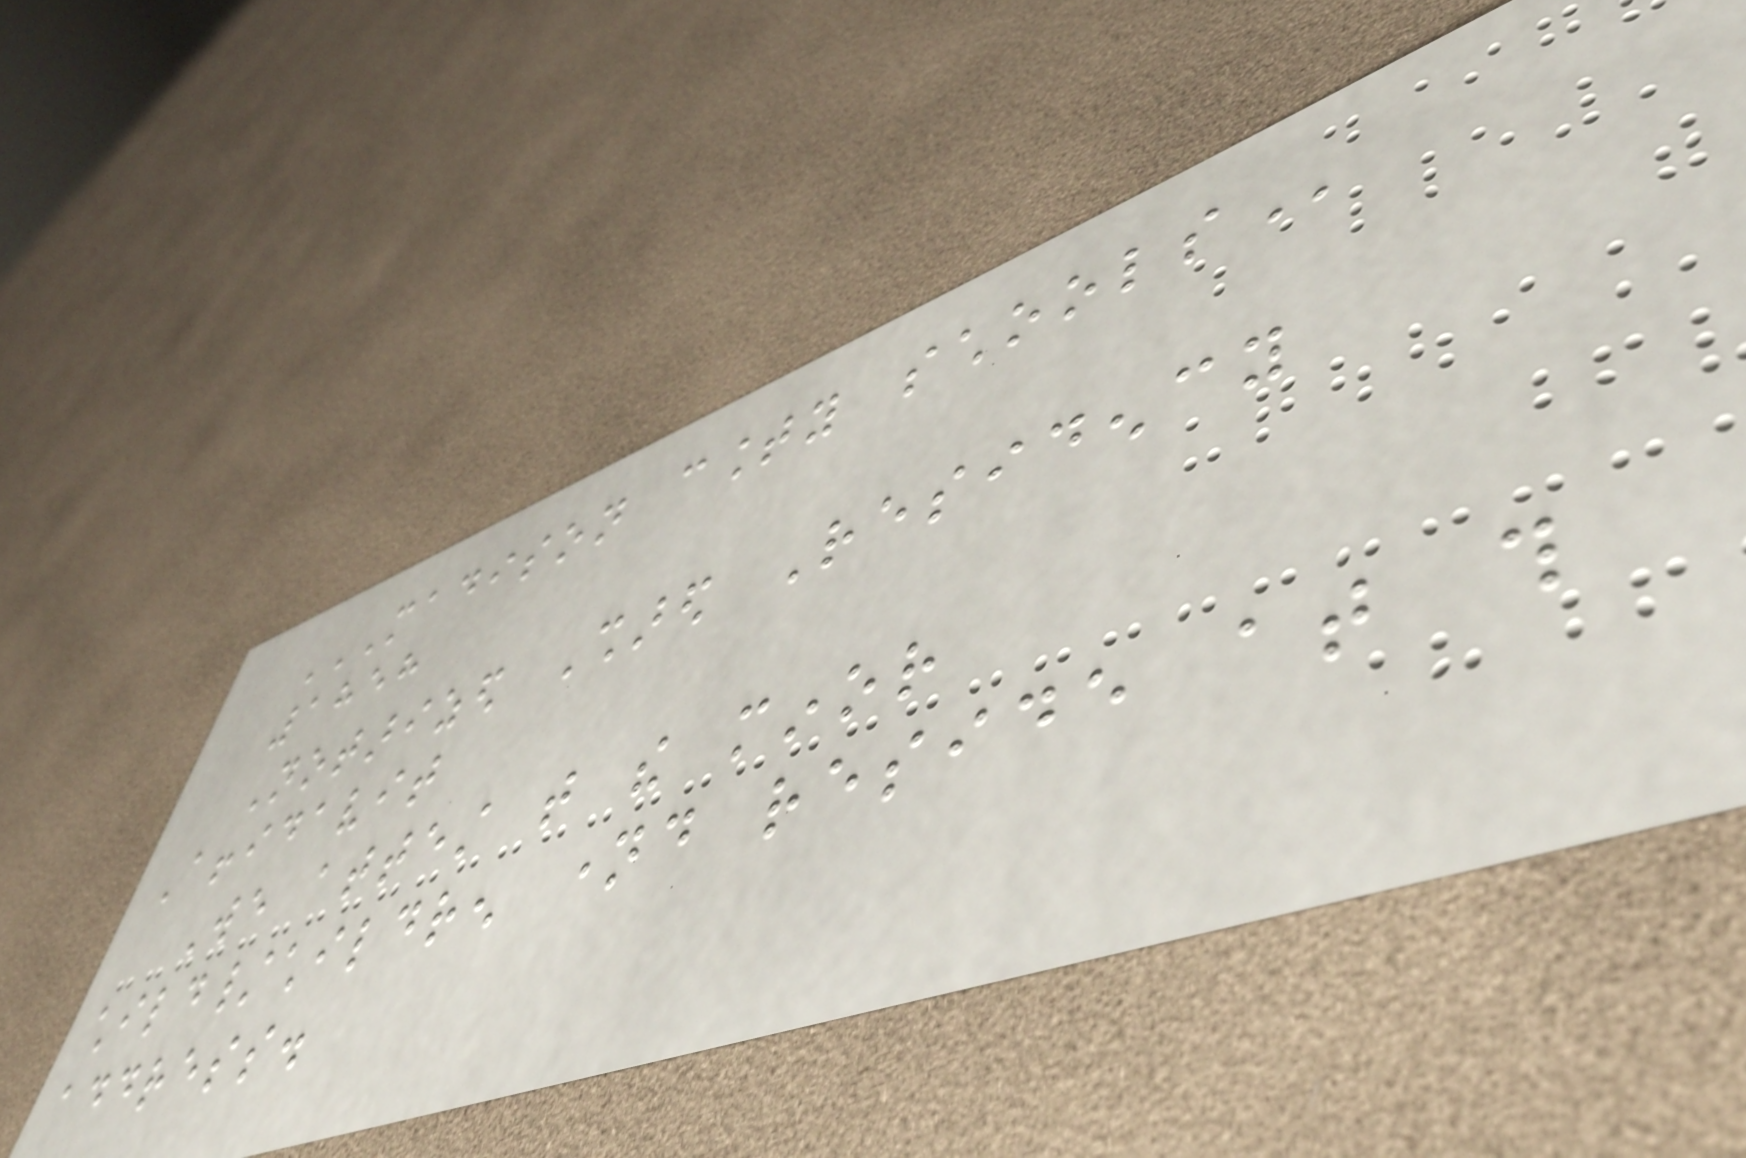MADISON COUNTY SCHOOLS
1858
Notarized Shared Residency
Affidavit
We attest that the minor
child/children named reside at this
address.
